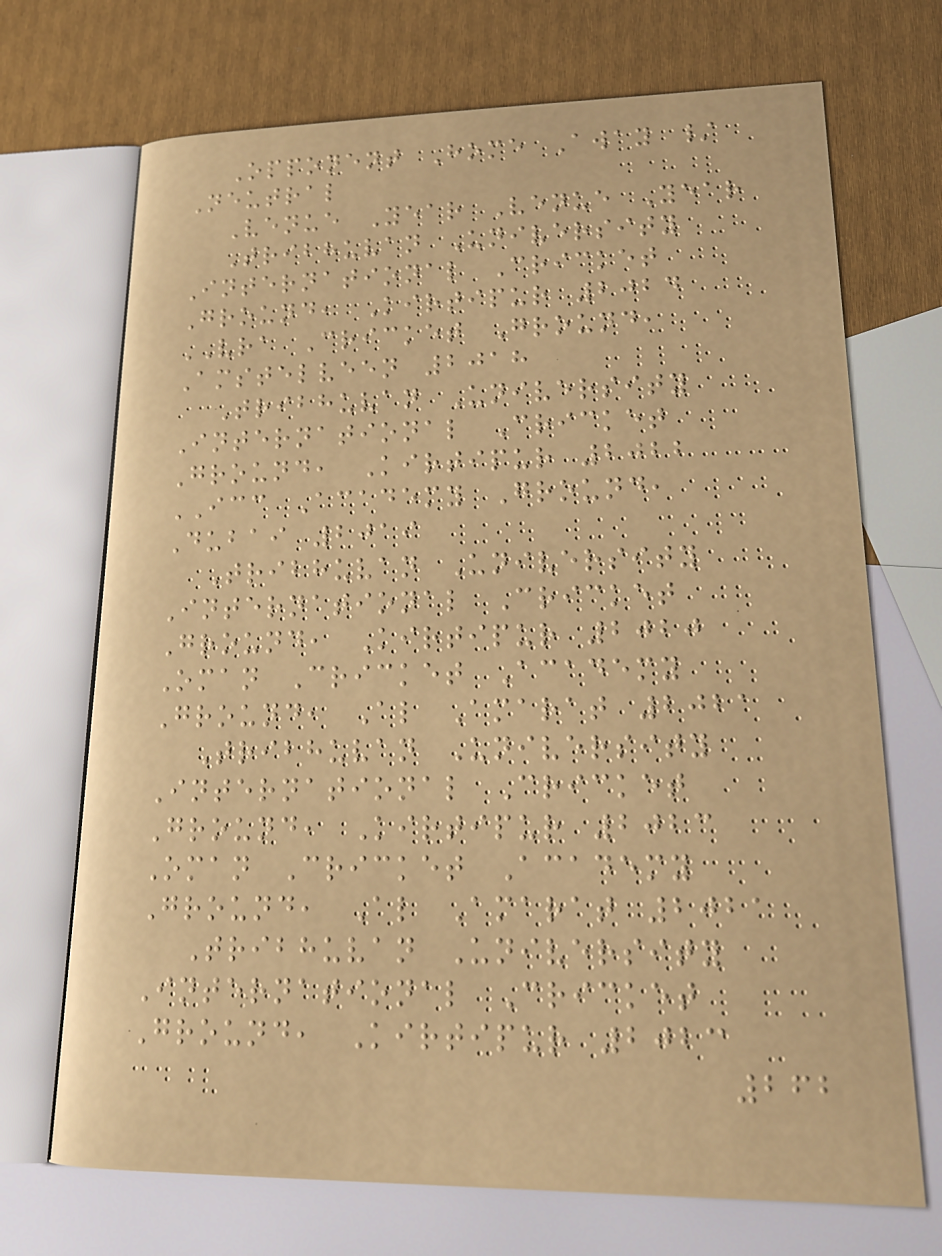Opponent Home Away /
Neutral
Venue Year Venue Year
Tribhuvan University
International Cricket
Ground, Kirtipur 2024
VRA Cricket Ground,
Amstelveen 2018
Tribhuvan University
International Cricket
Ground, Kirtipur 2022
ICC Academy Ground,
Dubai 2019
Tribhuvan University
International Cricket
Ground, Kirtipur 2020
Oman Cricket Academy
Ground, Al Amarat 2021
Tribhuvan University
International Cricket
Ground, Kirtipur 2023
Oman Cricket Academy
Ground, Al Amarat 2021
Tribhuvan University
International Cricket
Ground, Kirtipur 2023
262
